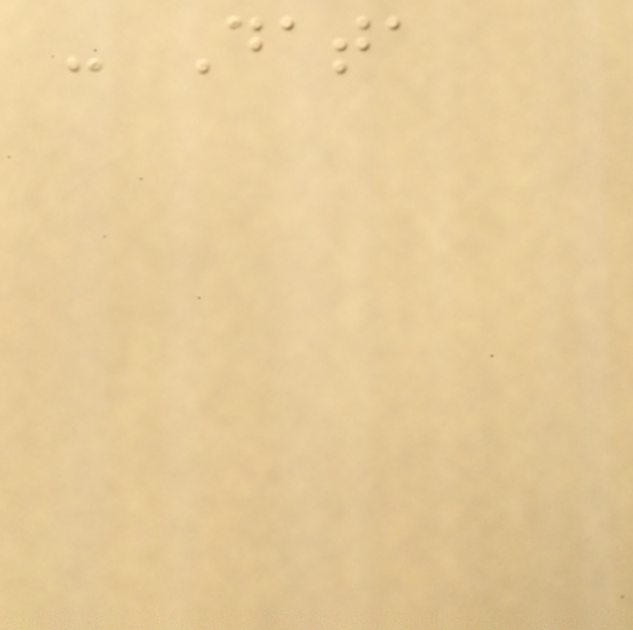- Data
